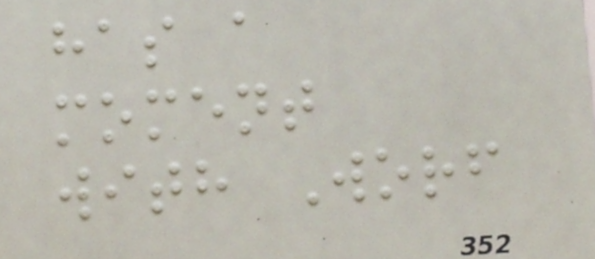has a
moment
with Worf
